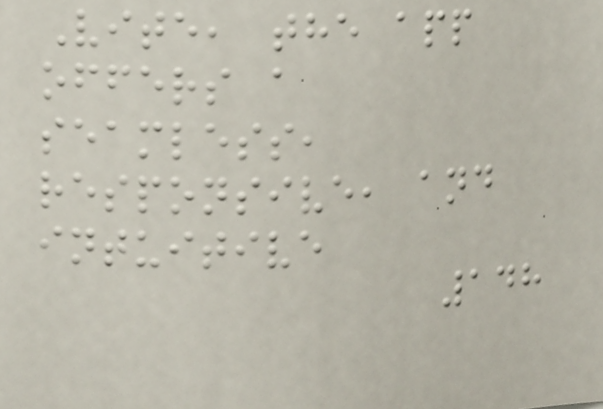Vite, the app
offers a
seamless,
responsive, and
intuitive
148
